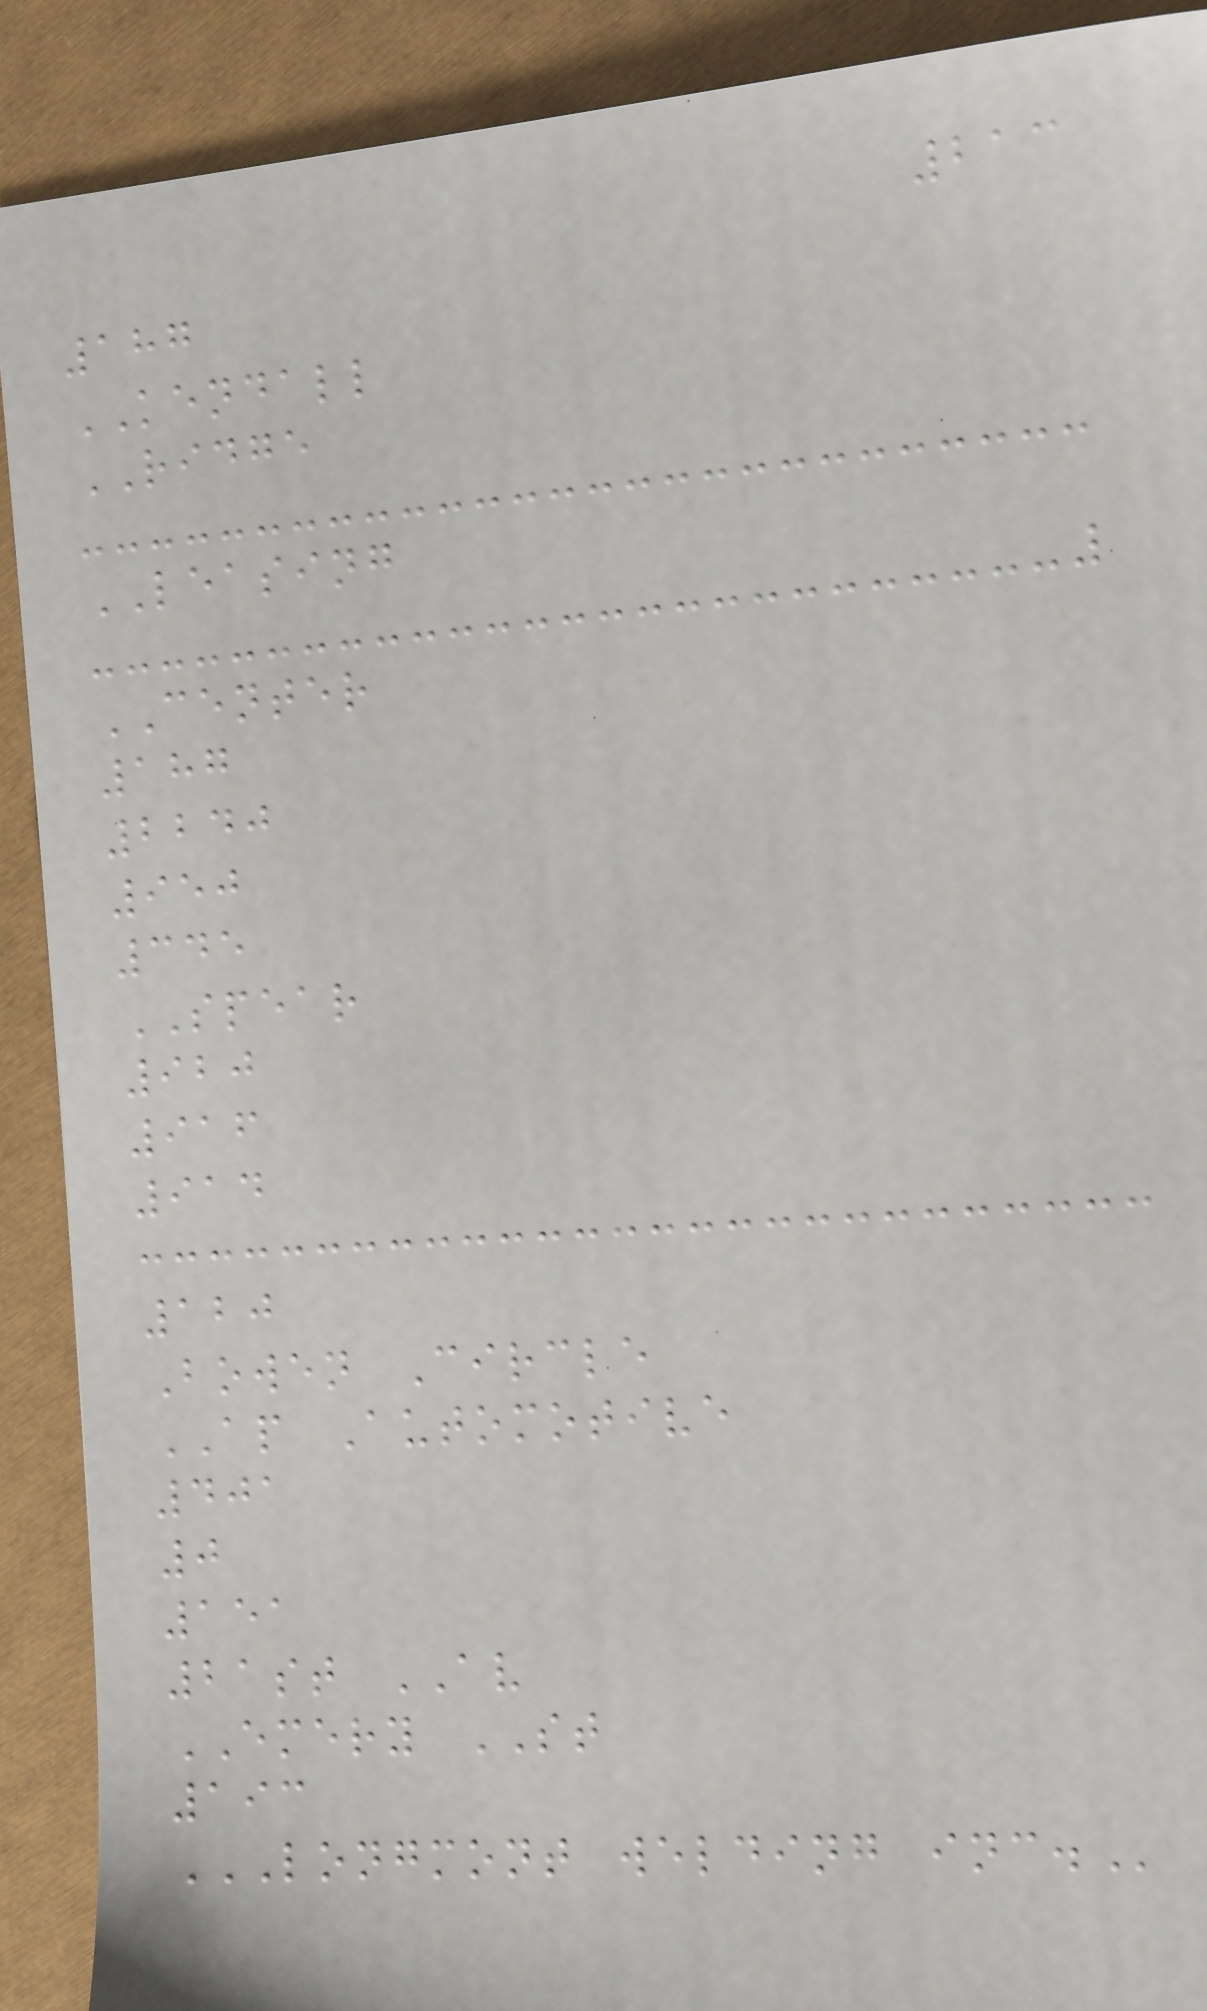213
187
KENDALL
RIDGE
LEASING
CENTER
187
2240
950
345
SPEAR
920
916
914
120
Bowen Circle
AP Automotive
401
0
151
21st AV
EMERY ST
193
LONGMONT WELDING INC.
